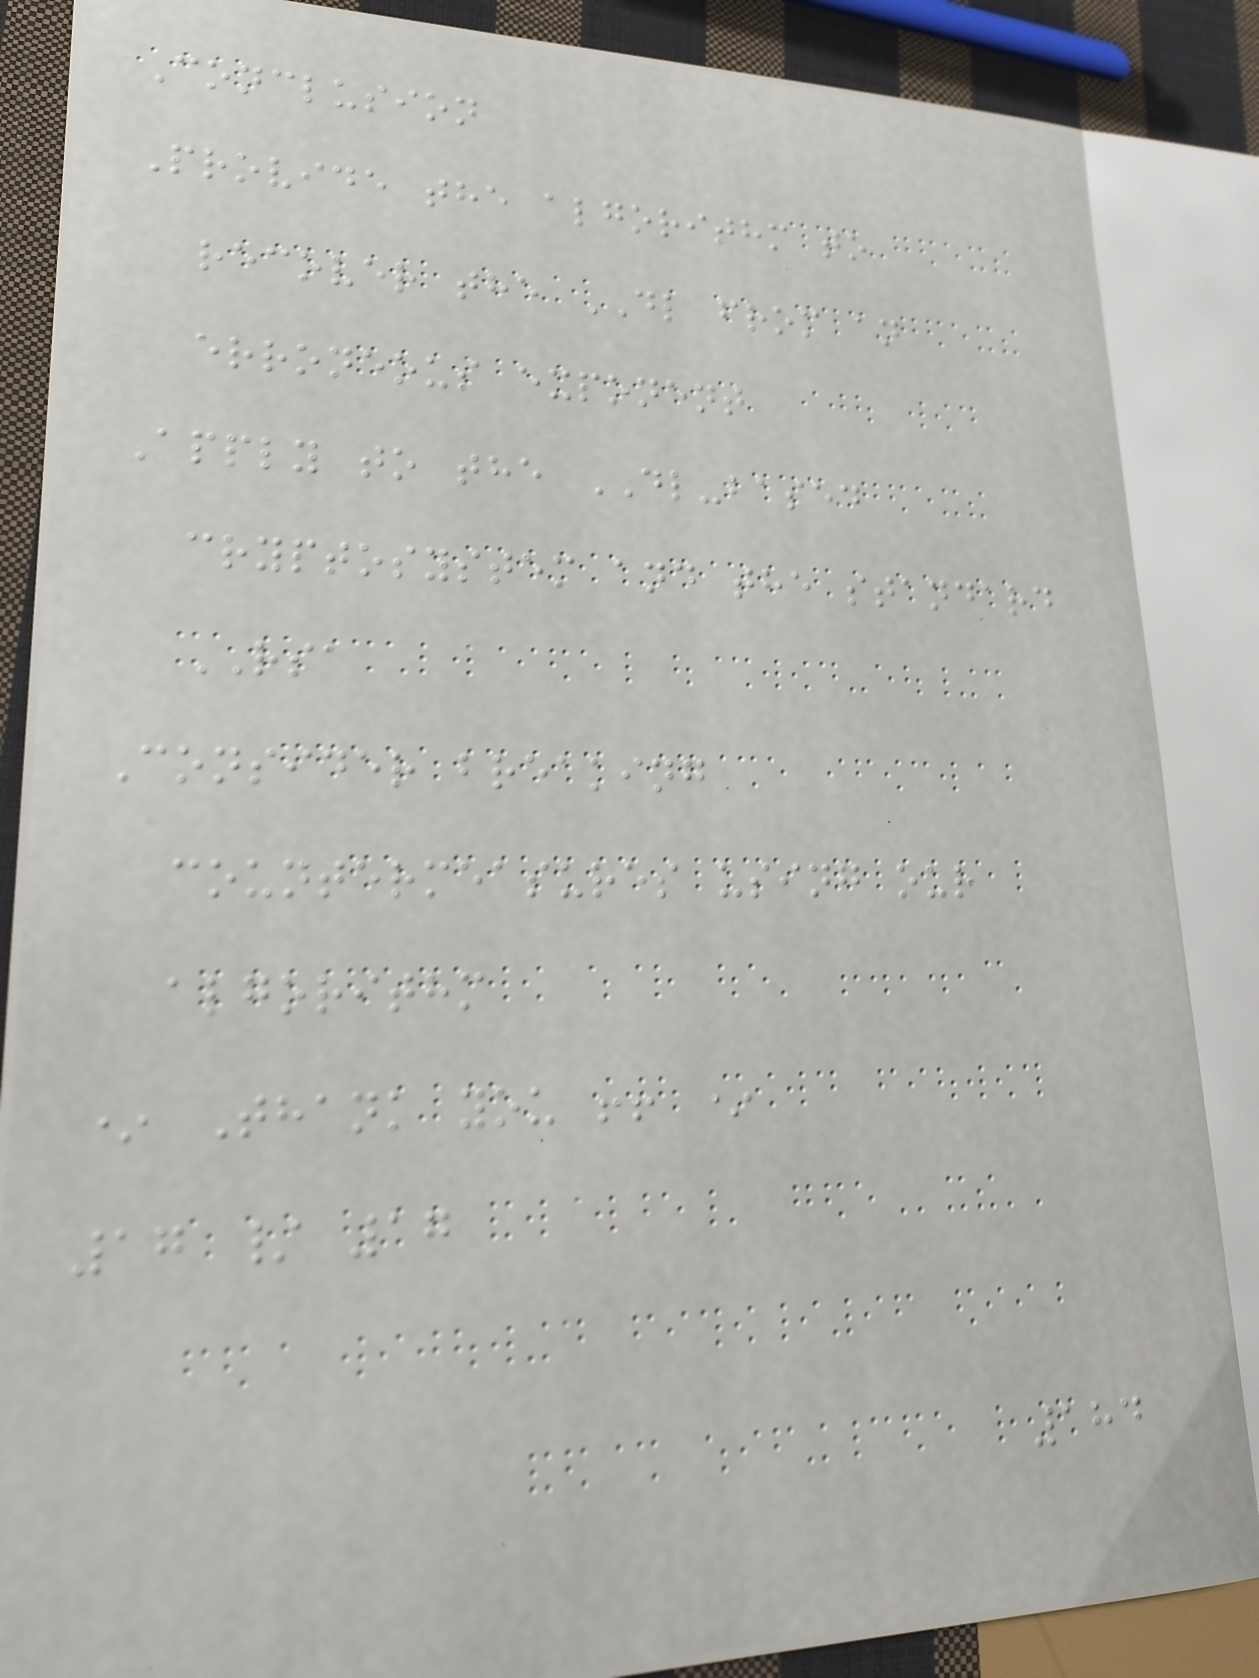Conclusion
Provide the algorithm to
recover the DL from an
erroneous exponent
Apply to the DL-based
cryptosystem and the standard
RSA
Consider breaking
countermeasures using our
algorithm
* Thank you !! *
17 / 17
184
